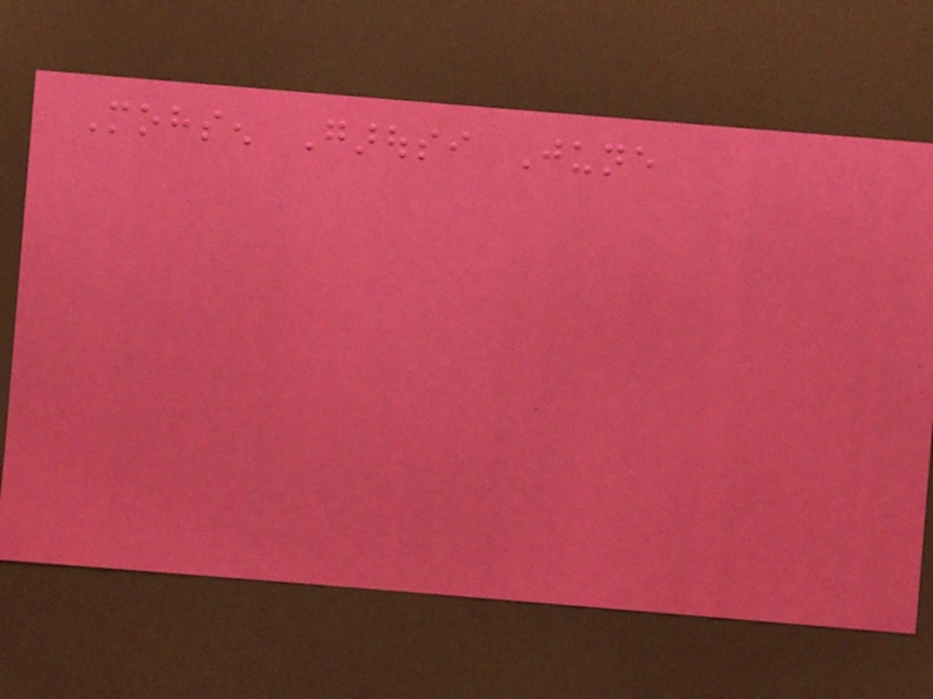Mohsen Garousi June
